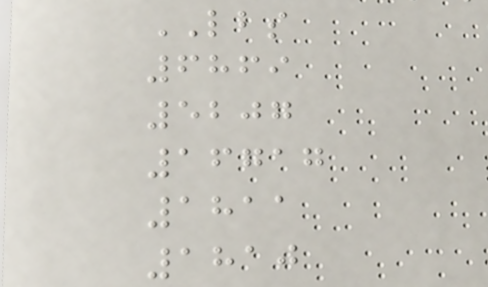LBS
6869
5207
16717
1811
1810
